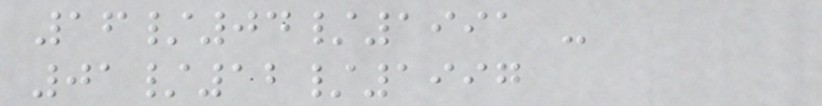16/04/1991 -
01/12/1997
